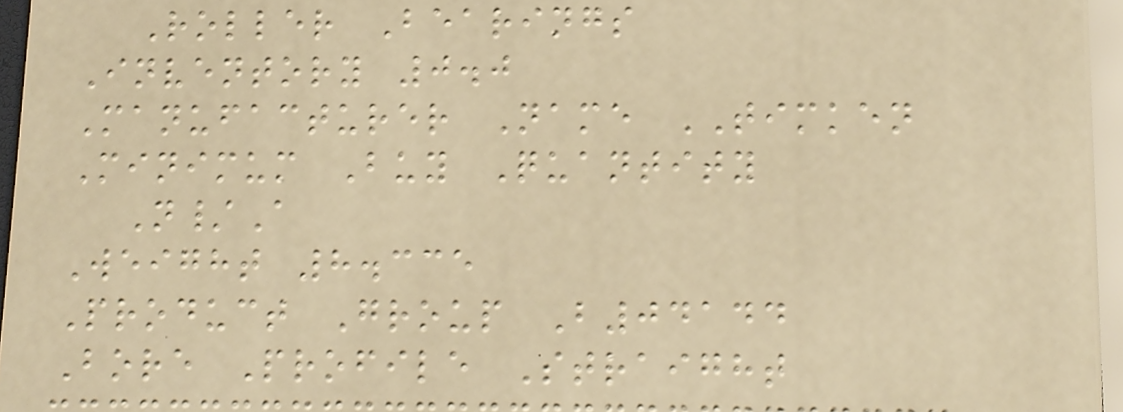Roller Bearings
Inventory 0.0
Manufacturer Name TIMKEN
Minimum Buy Quantity
N/A
Weight 8.335
Product Group B04144
Bore Profile Straight
